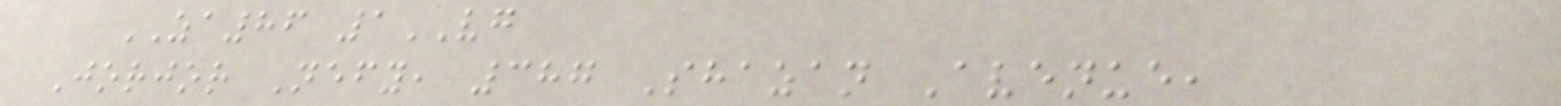ZA86 1VG
Jorjor Nefy, 387 Shazan Avenue,
